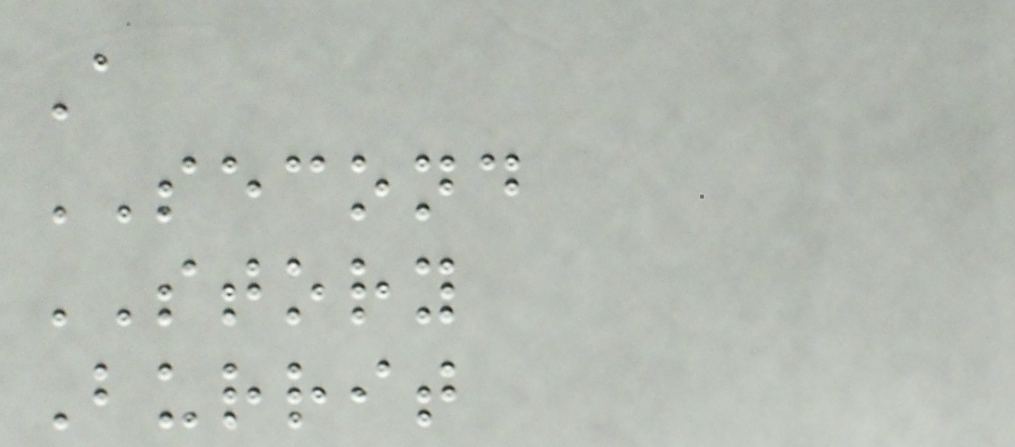A
SECOND
STORY
Burrit
